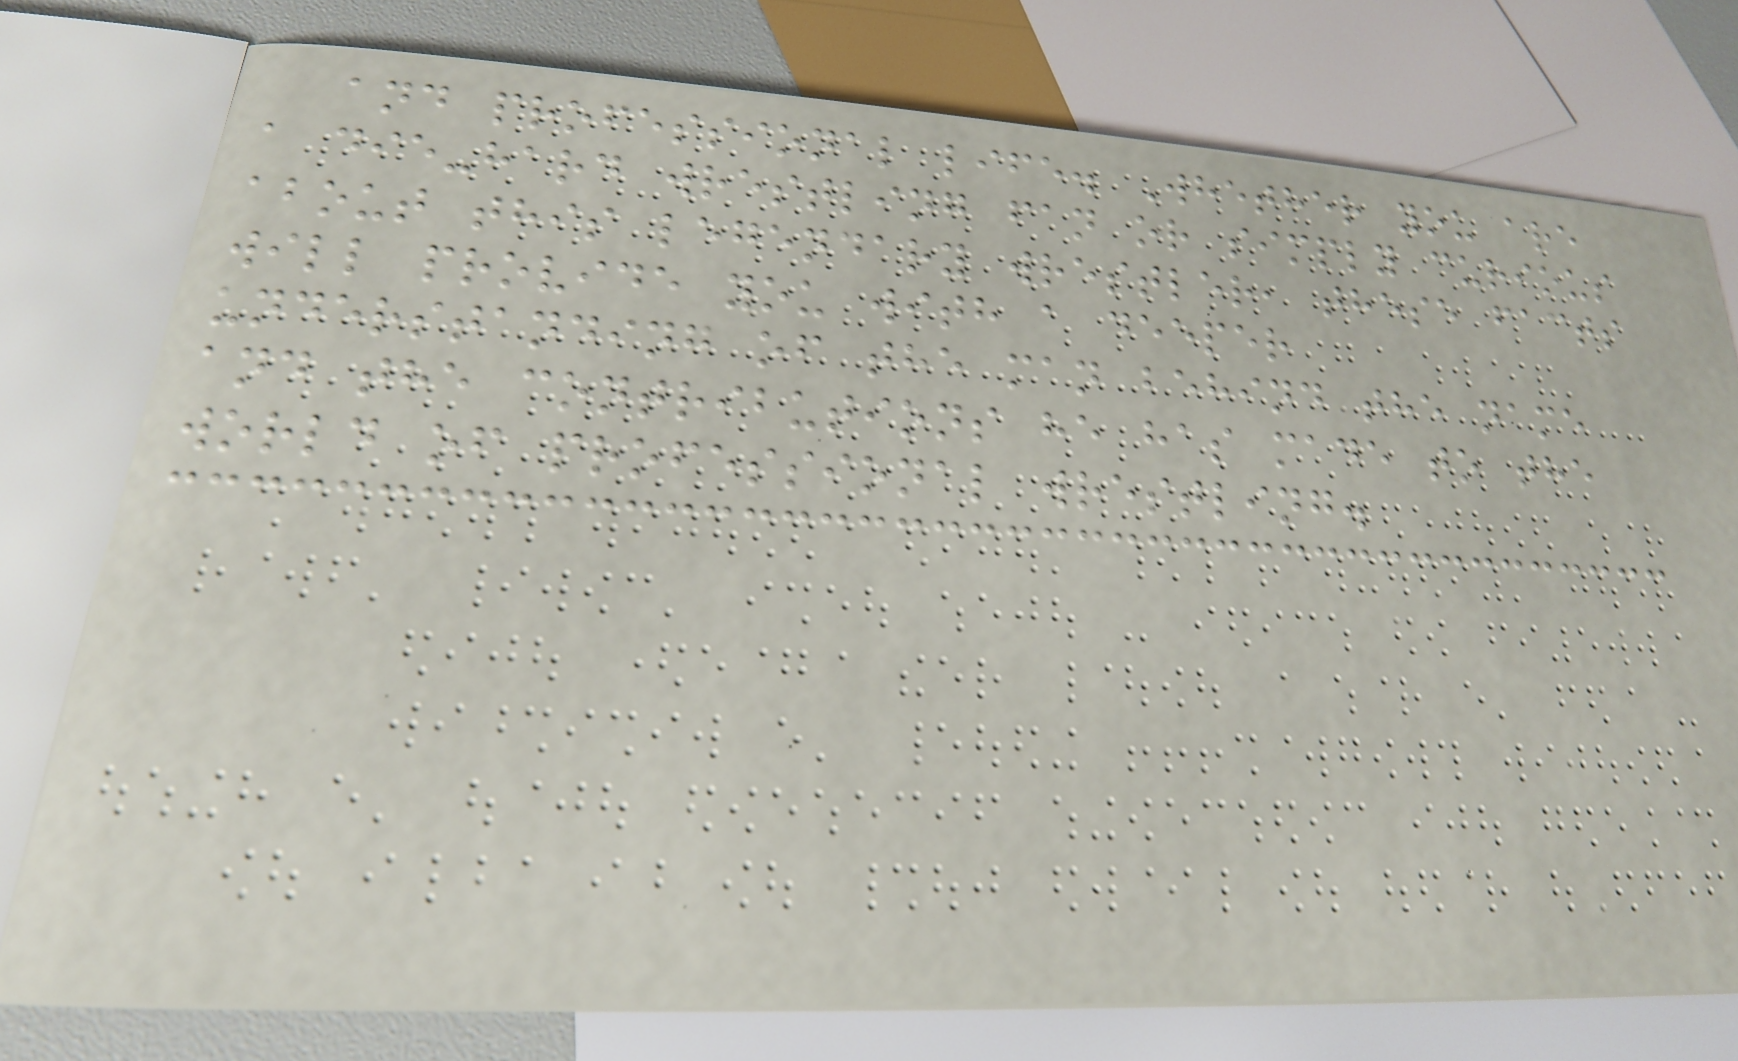and professional life. Whether you are
a die-hard wrestling fan or simply curious
about this legendary wrestler, these facts
will provide you with a deeper
understanding of the man behind the name
and the contributions he has made to the
world of professional wrestling.
